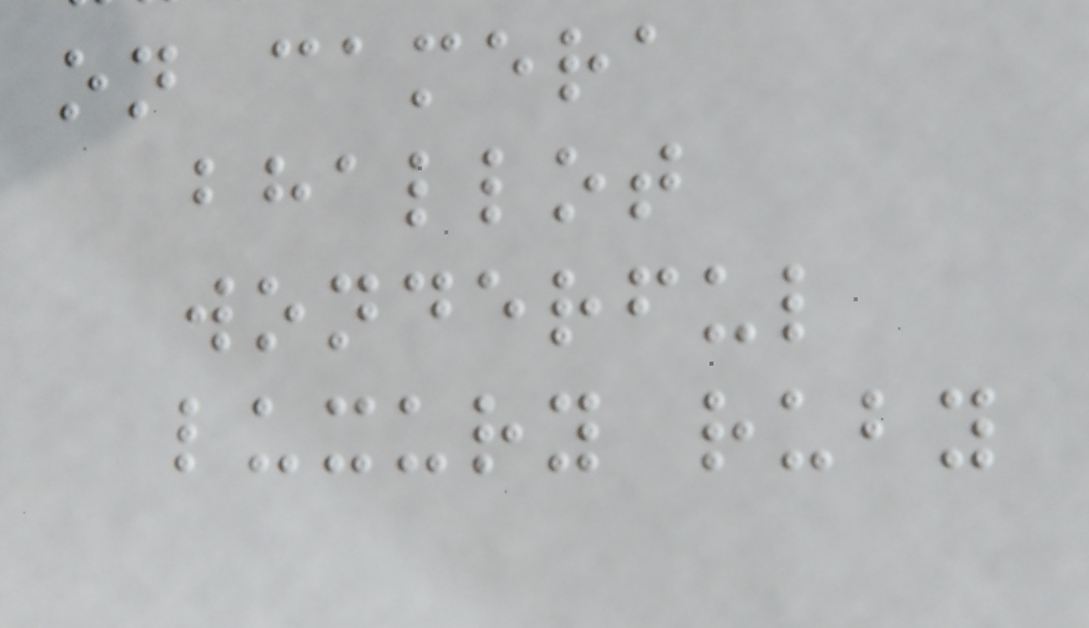on camera
bhallot
wonderful
luxury ruby
